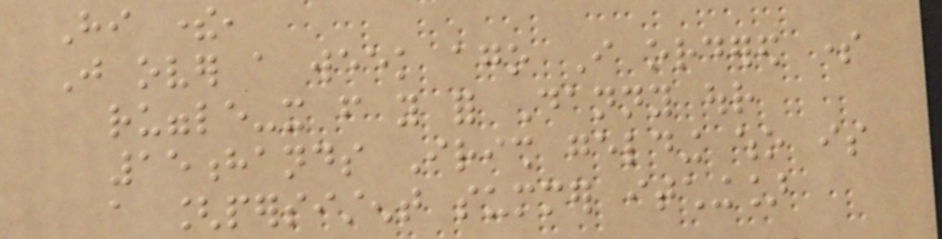Hi there,
Just over a week ago I ordered some
ruggle-it from you for Danny our
15hands Irish gelding who is
a [persistent summer itching]
